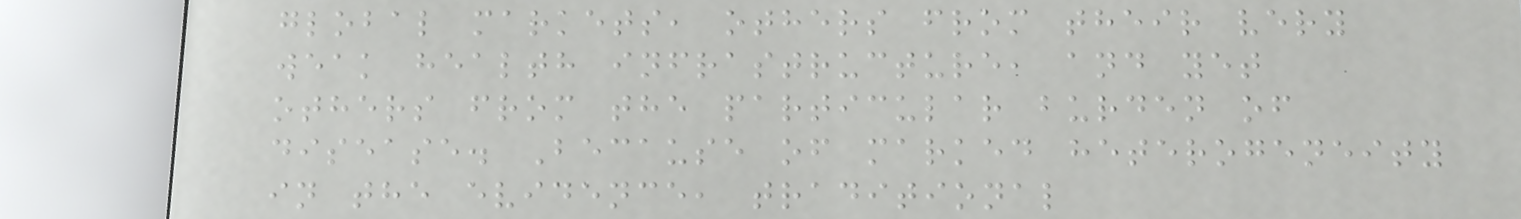global markets, others from their very
weak health infrastructure, and yet
others from the particular burden of
disease. Because of marked heterogeneity
in the evidence, traditional
